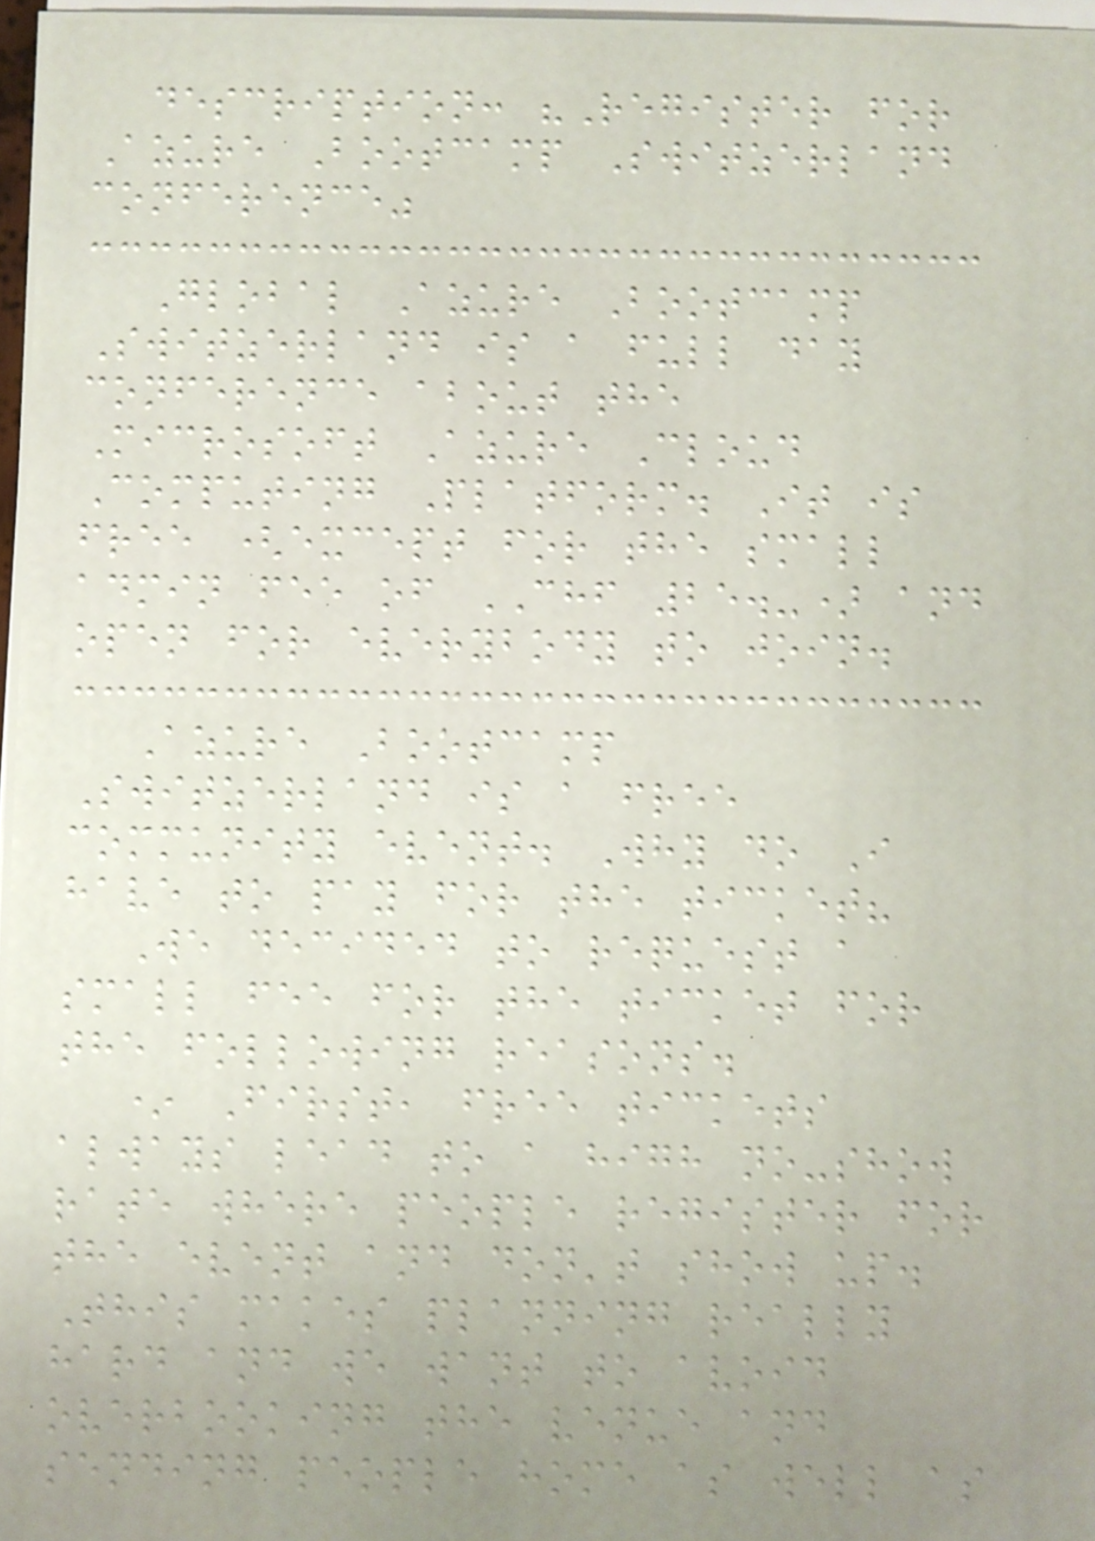description: "Register for
Azure Bootcamp Switzerland
conference"
Global Azure Bootcamp
Switzerland is a full day
conference about the
Microsoft Azure Cloud
Computing Platform. It is
free (except for the small
admin fee of CHF 25.-) and
open for everybody to join.
Azure Bootcamp
Switzerland is a free
community event. Why do I
have to pay for the ticket?
We decided to request a
small fee for the ticket for
the following reasons.
* First, free tickets
always lead to a high no-show
rate where people register for
the event and don't show up.
This makes planning really
hard and we want to avoid
overbooking the venue and
sending people home as well as
